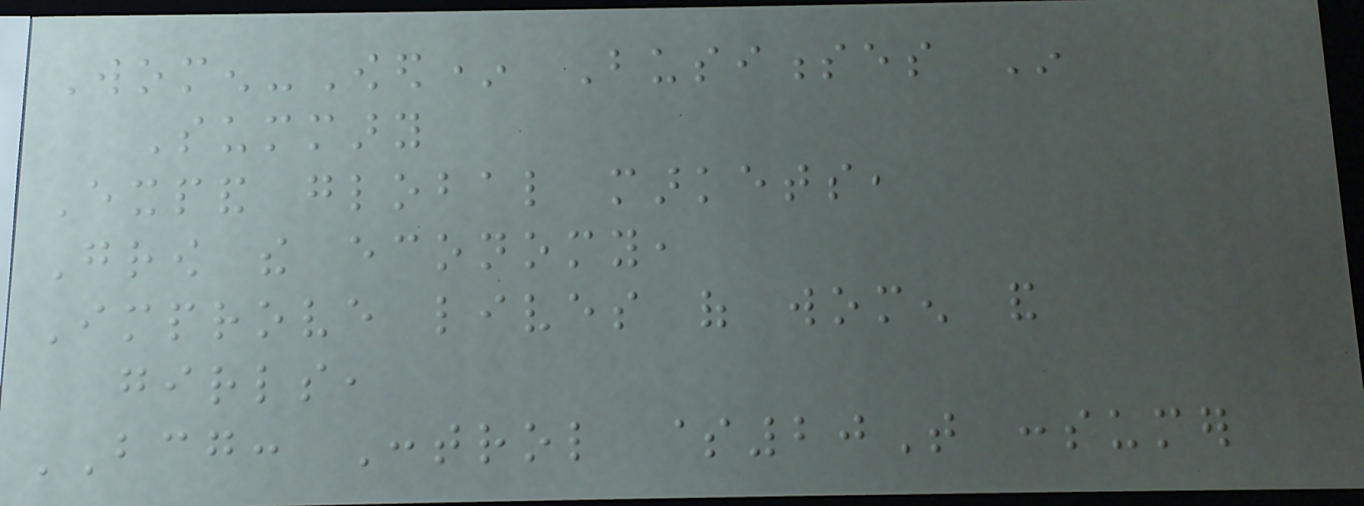Women-Owed* Businesses In
Summary
Expand global markets,
Grow the economy,
Improve lives of women and
girls,
BCG: Control $20T consumer
